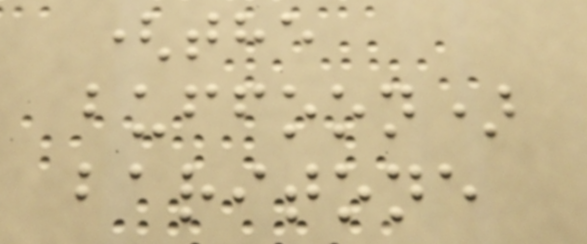(the
buffoon)
baritone
